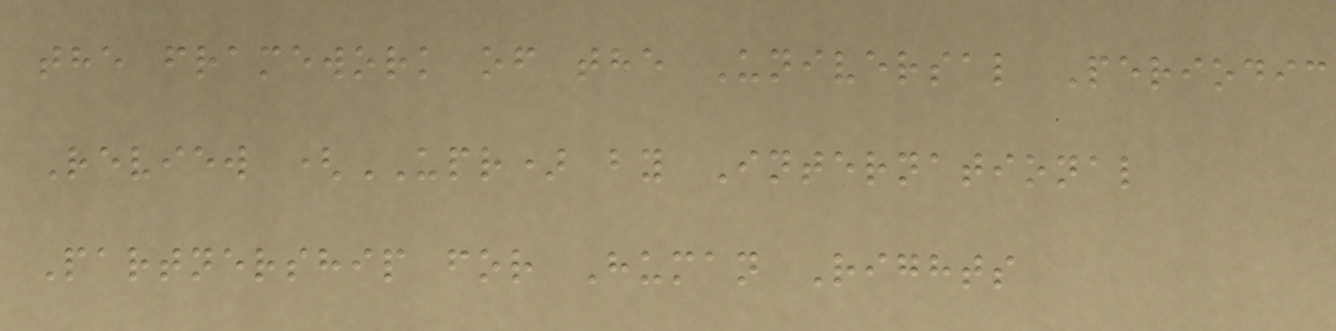the framework of the Universal Periodic
Review (UPR) by International
Partnership for Human Rights
